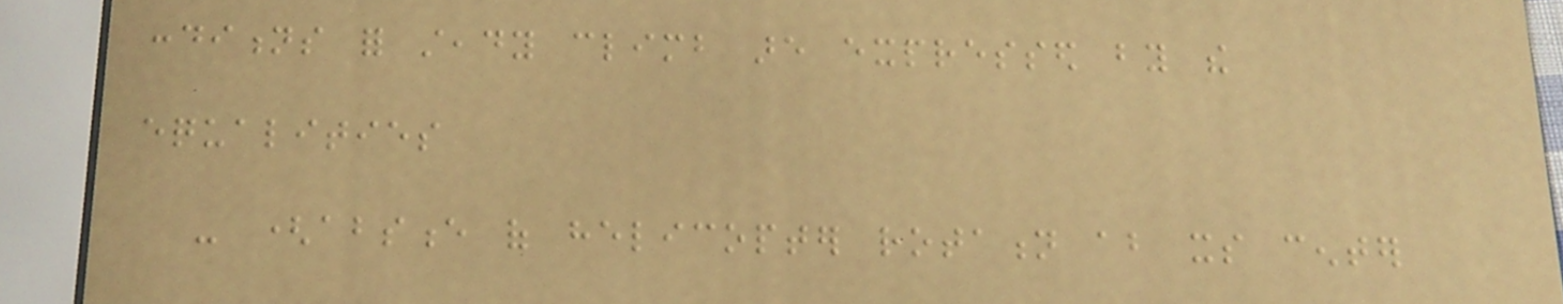conditions for steady climb are expressed by the
equalities
- (absence of helicopter rotation about its center
